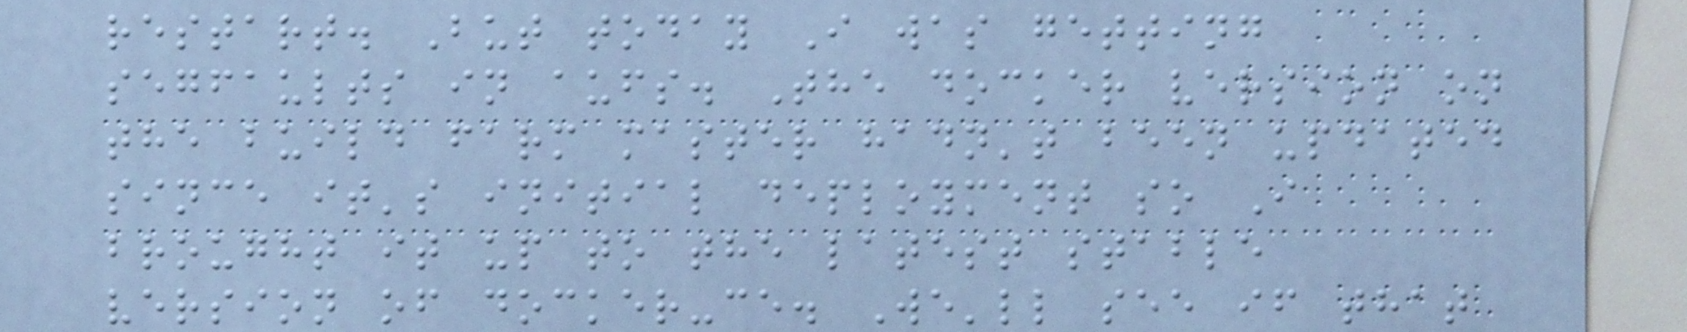restart. But today I was getting
segfaults in aufs. The docker version on
the build farm master hadn't been updated
since it's initial deployment so I
brought it up to the latest stable
version of docker-ce. We'll see if that
